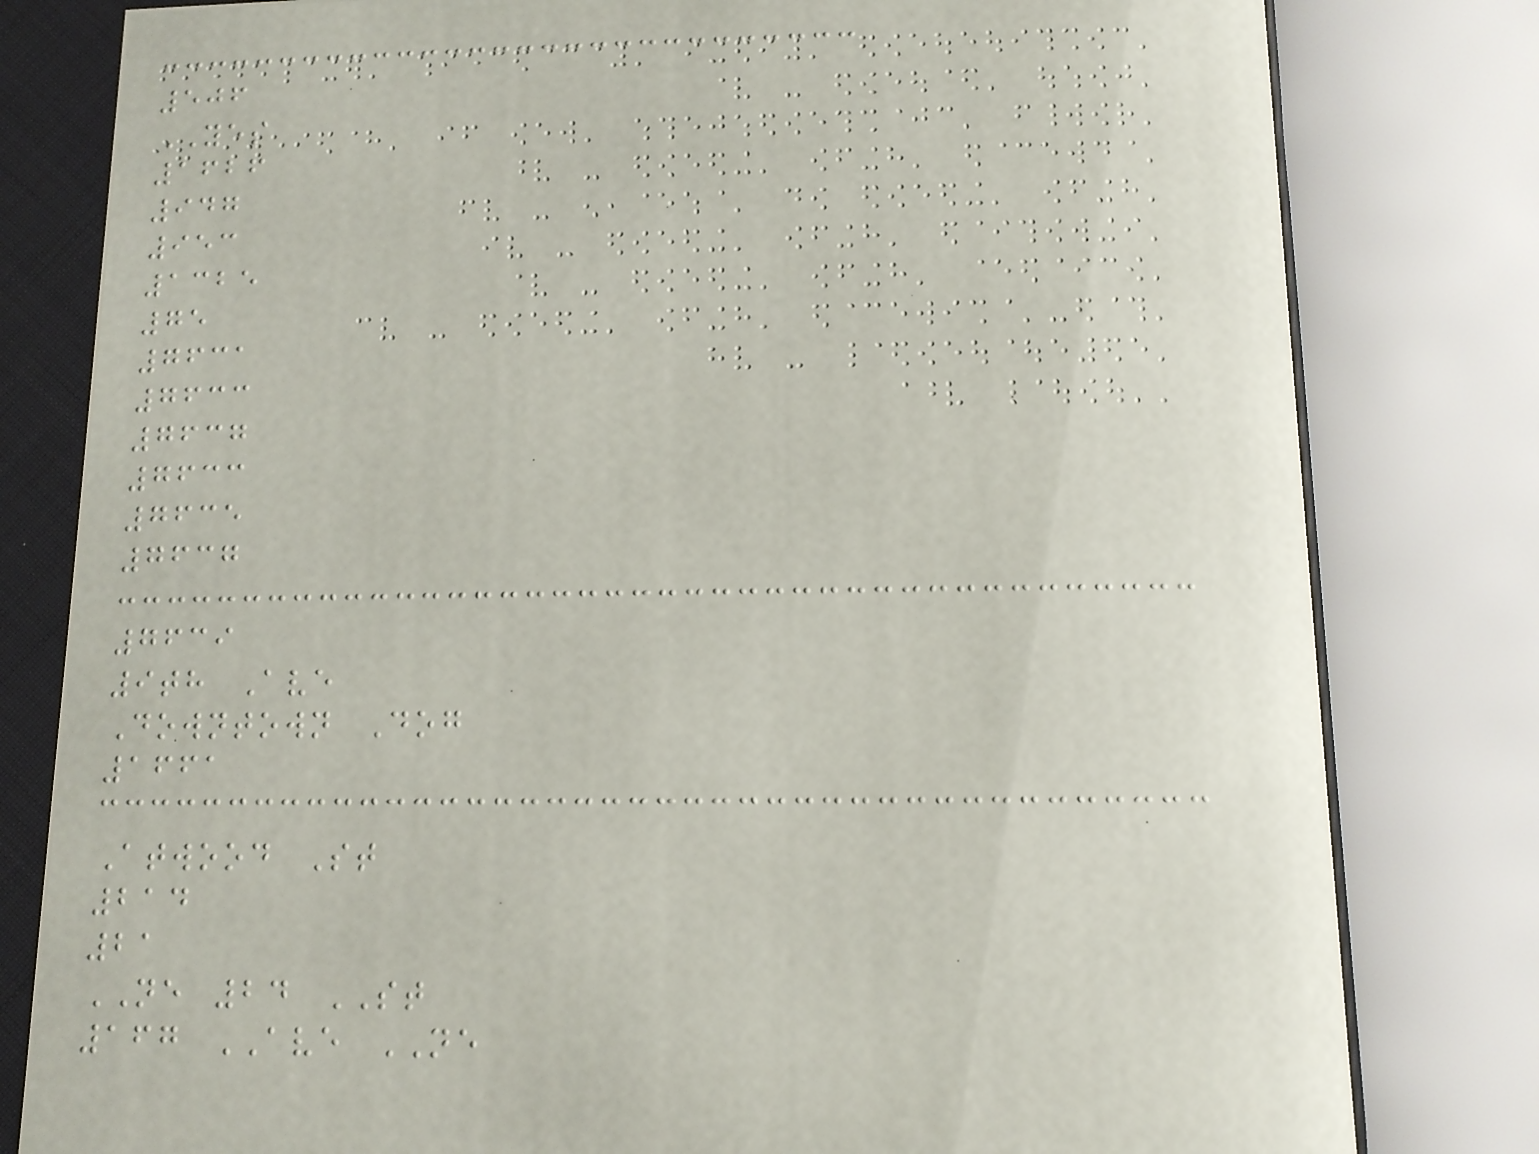506
YES
1626
947
953
1325
75
7631
7633
7637
7633
7635
7637
7639
9th Ave
Downtown Dog
1661
Atwood St
214
21
NE 24 ST
167 AVE NE
